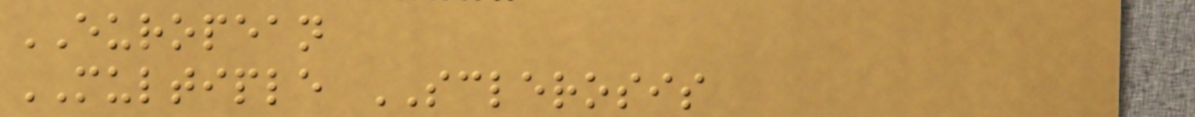EUROPEAN
MULTIPLE SCLEROSIS
